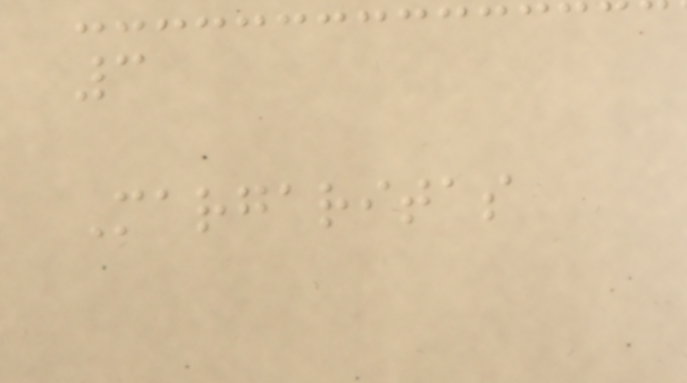3
Margaritas
